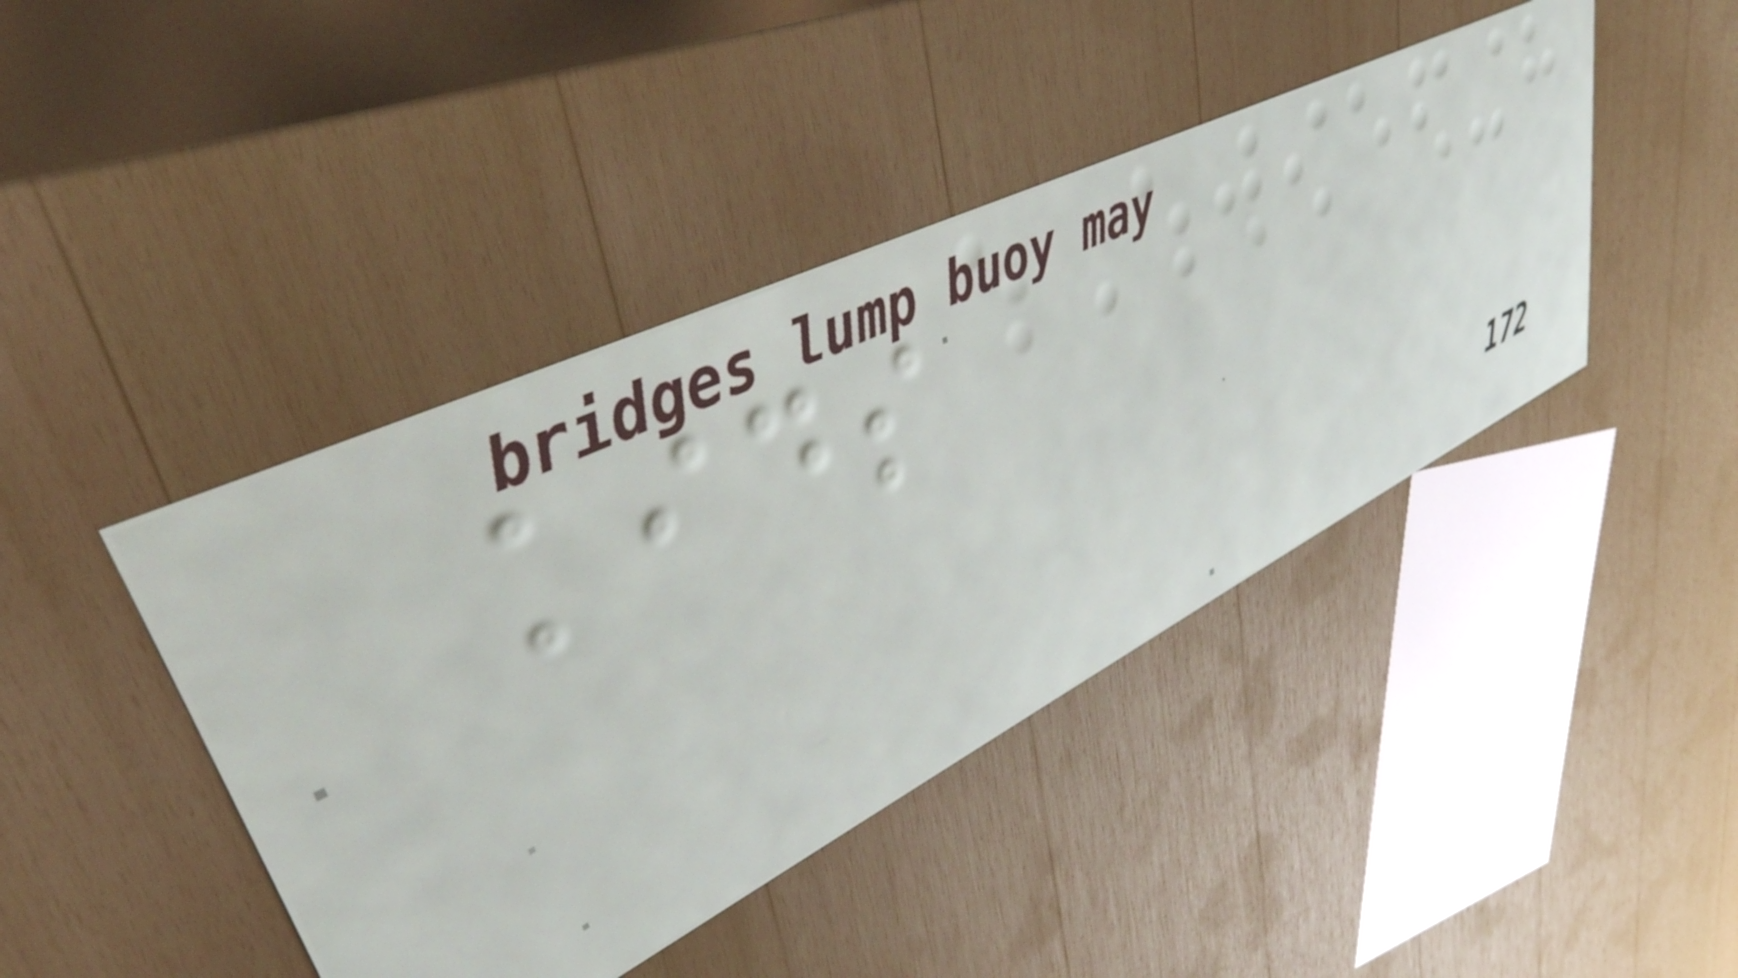kids
